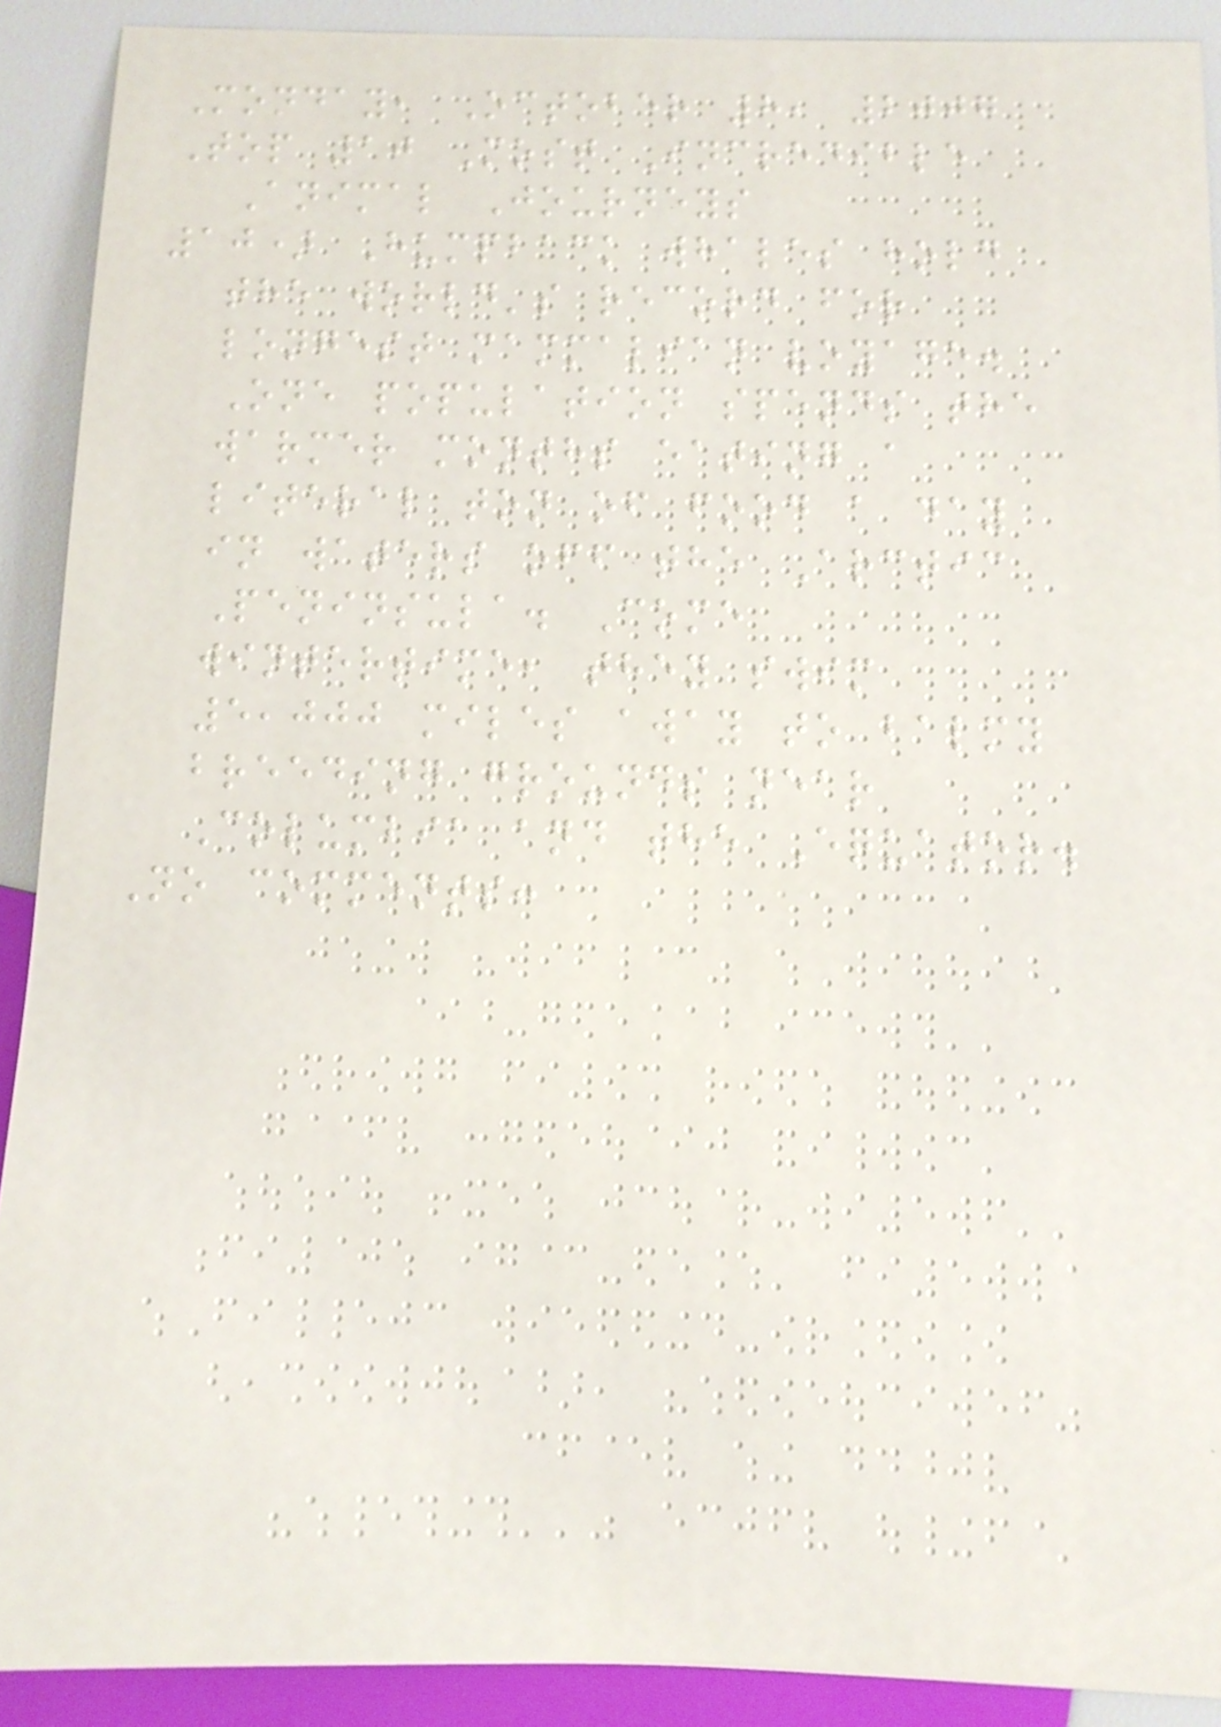Monday, October 8, 2007
Top 10 Most Incredible
Animal Journeys
10) Humpback whales hold
the world's record for
longest mammalian voyage.
One population spends the
warmer months eating a
literal ton of food a day
in waters off the Arctic
Peninsula. Come
wintertime, they swim
5,000 miles away to balmy
breeding grounds near
Columbia and the Equator.
No comments:
